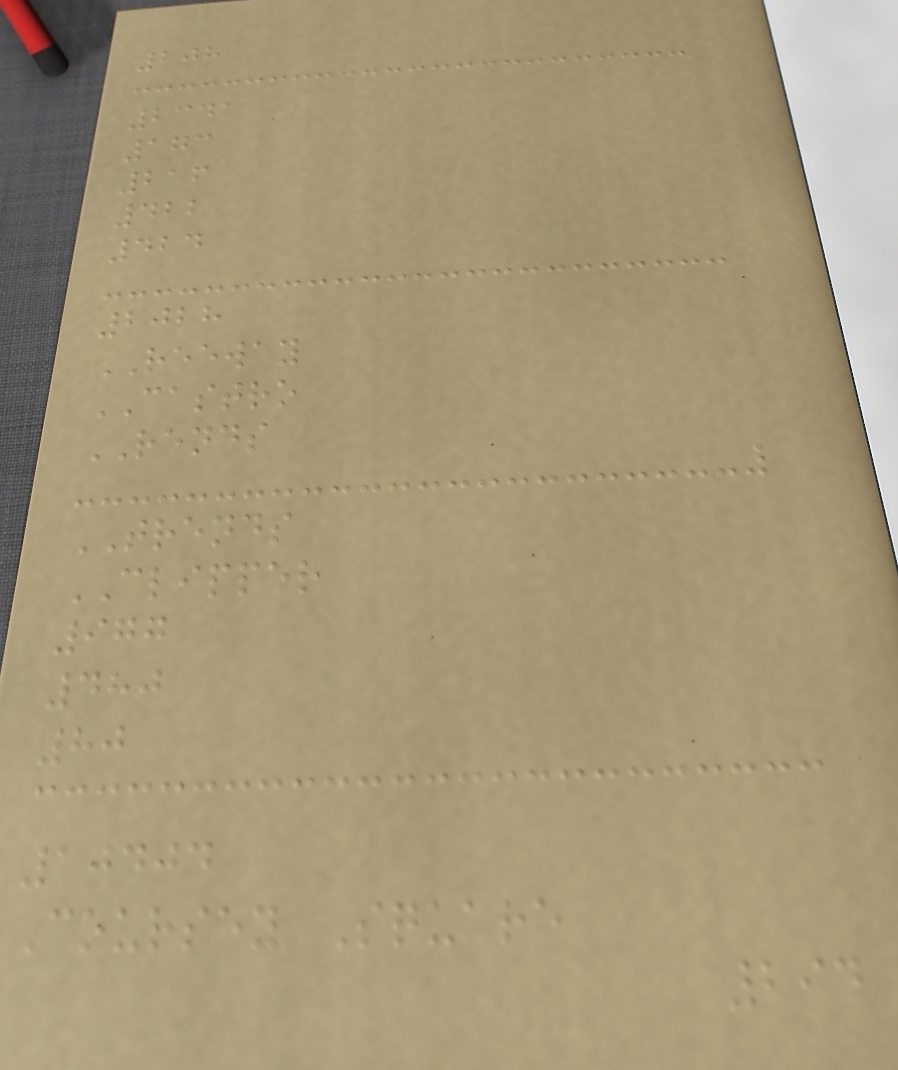208
2341
173
216
422
424
2028
REEWAY
CASTRO
RENDS
TRENDS
CLIPPER
977
480
80
10404
Coursey Square
294
